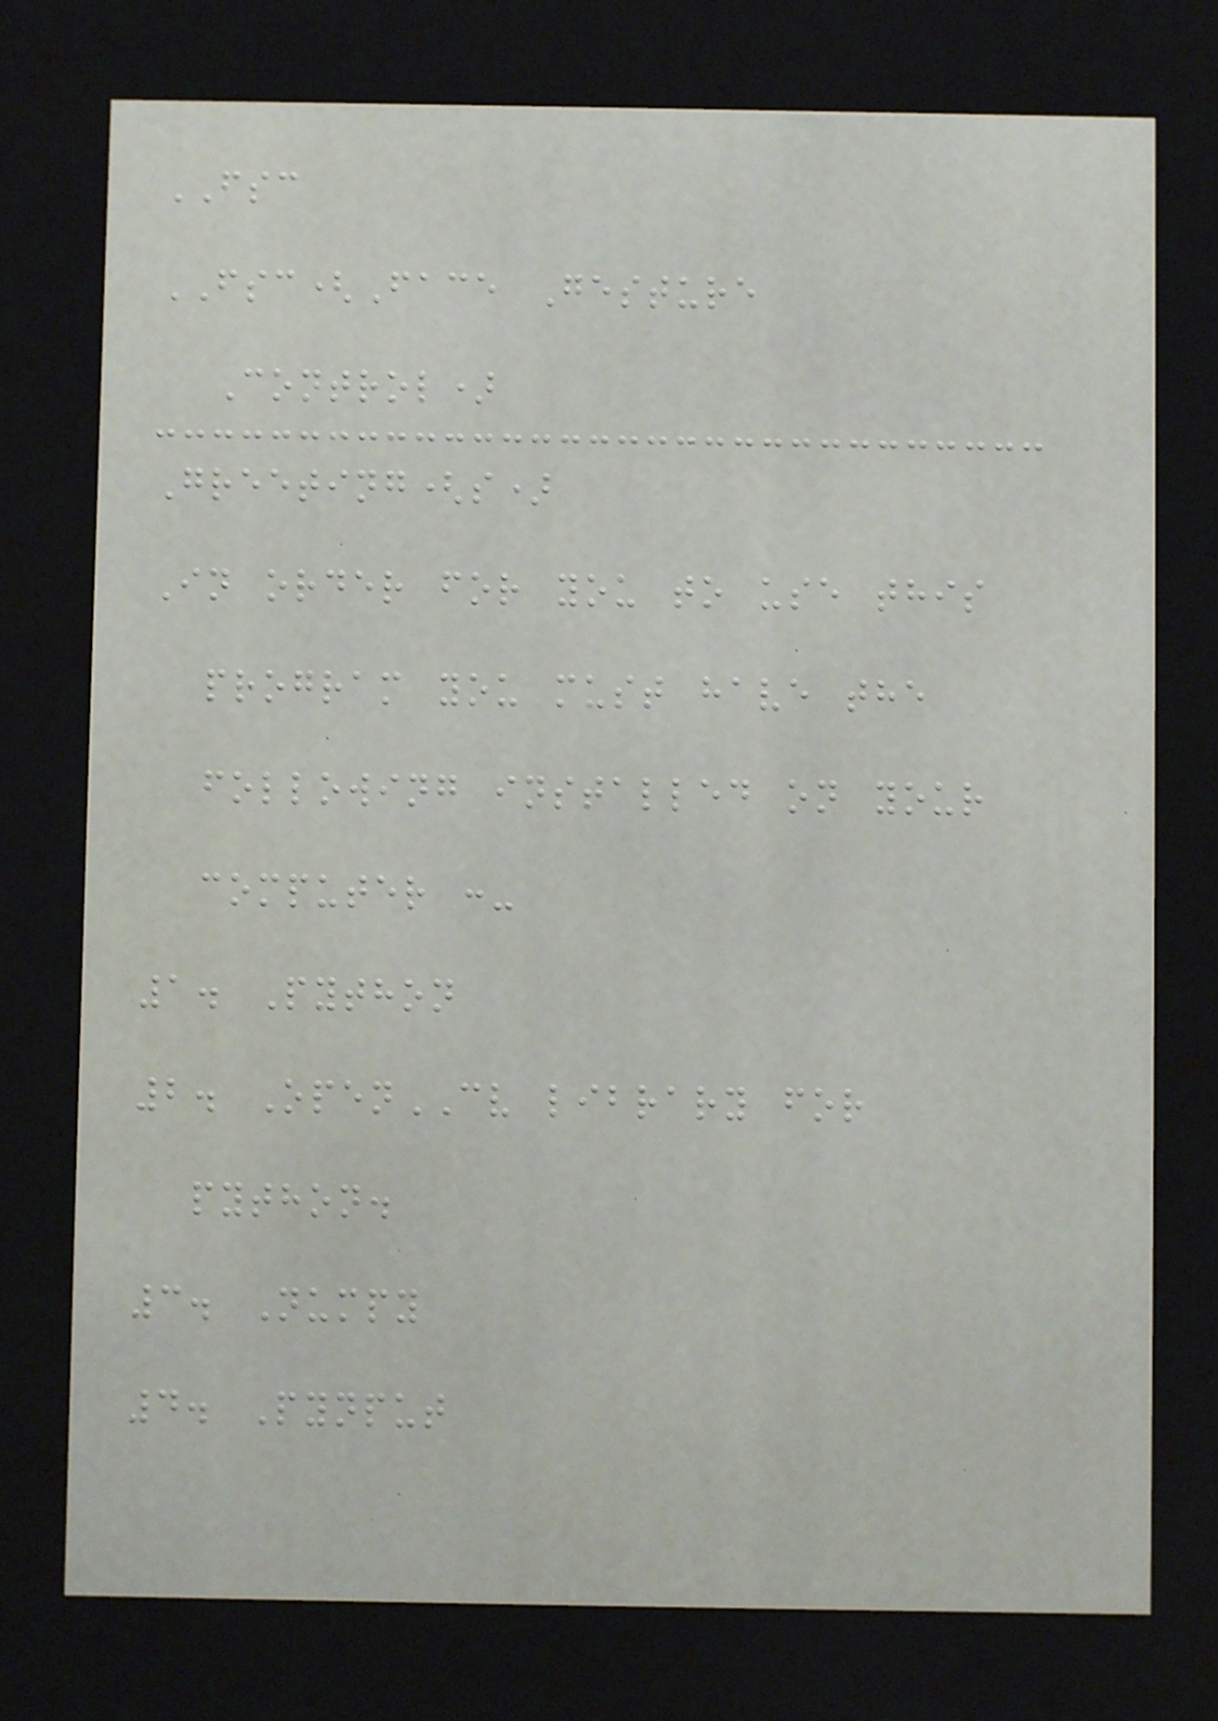FSC
FSC(Face Gesture
Control)
Greeting(s)
In order for you to use this
program you must have the
following installed on your
computer :-
1. Python
2. OpenCV library for
python.
3. Numpy
4. Pynput
